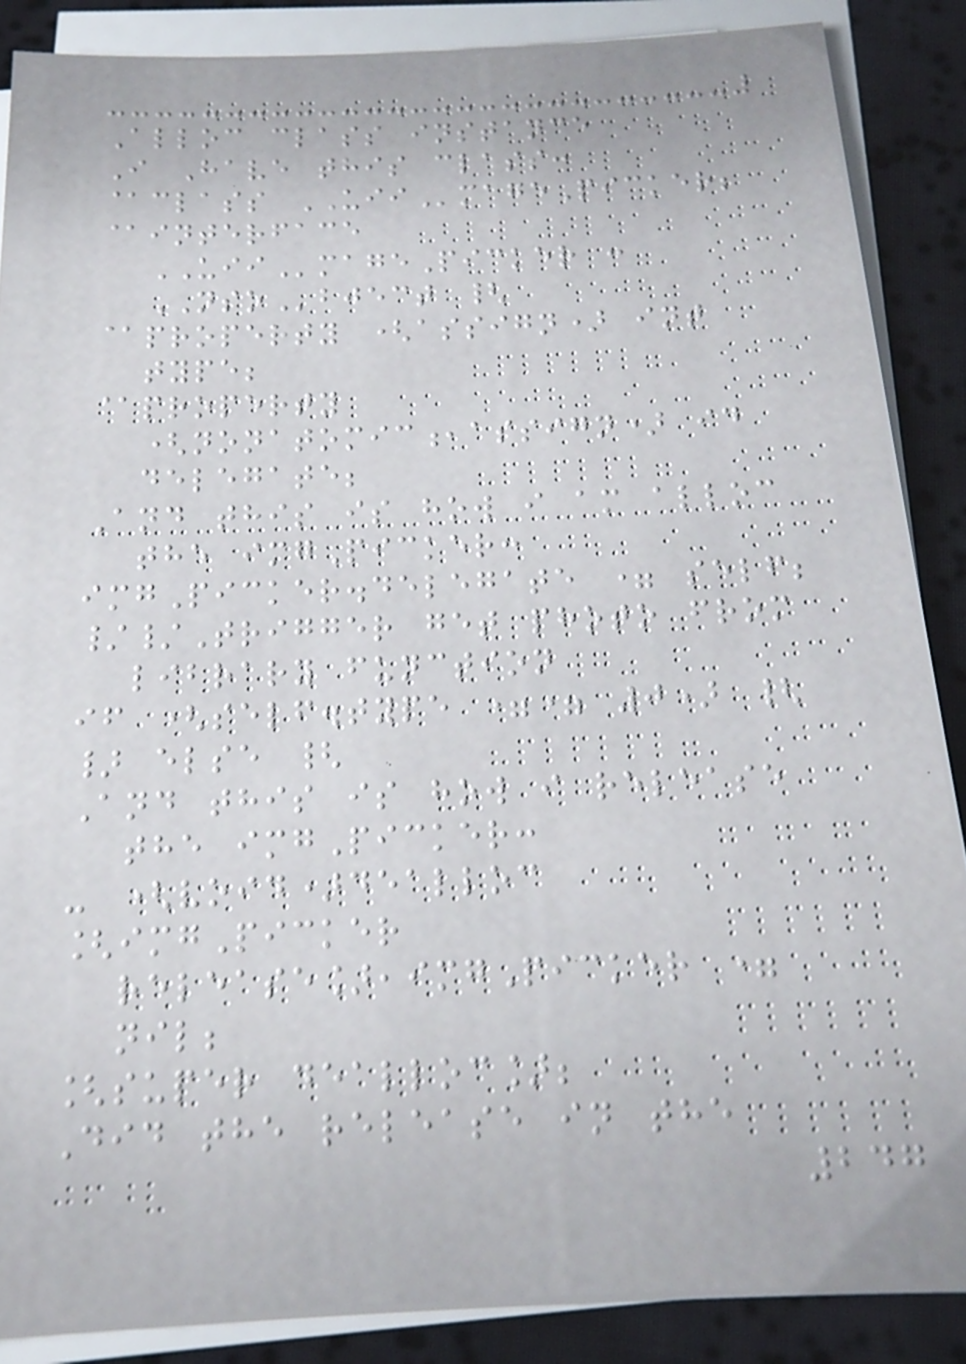Alloc class instance
I Have this class:
@class UIImagePicker;
@interface
UIImagePicker :
NSObject {
@property (assign) int
type;
@property
(nonatomic,assign) id
delegate;
And this is how i am alloc
the imgPicker:
imgPicker.delegate = self;
//Trigger get photo from
library function
if (self.type == 0) {
} else {
And this is how i release
the imgPicker:
- (void)dealloc
[imgPicker
release],imgPicker =
nil;
[super dealloc];
Did the release in the
247
